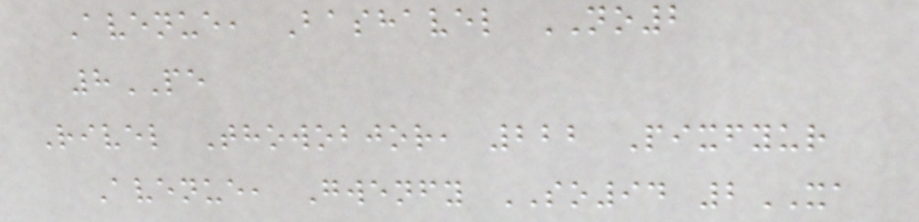Avenue, Bashavel NO2
8PE
Rivel Thowobjor, 222 Pixfyur
Avenue, Gwenfy SO94 2XA
